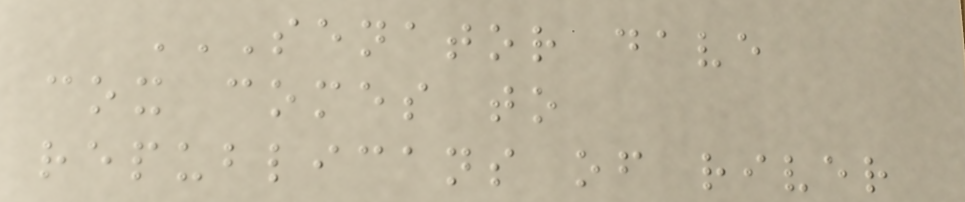SENATOR DAVE
COX COMES TO
REPUBLICANS OF RIVER
